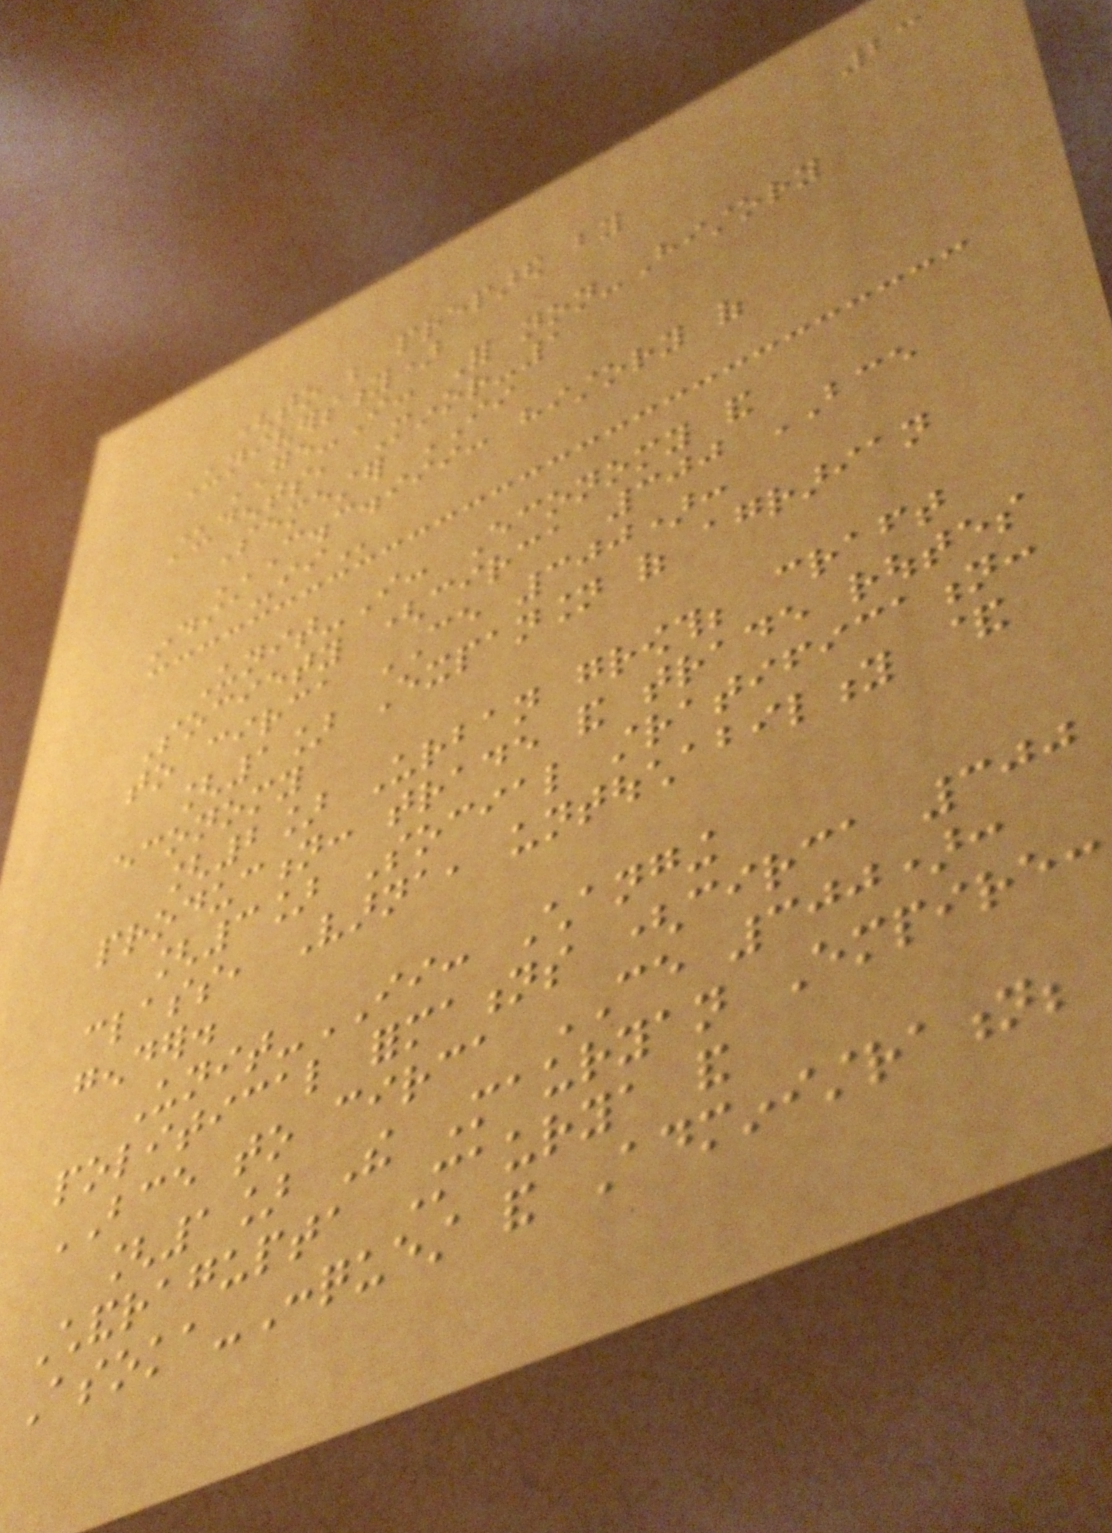23
(to be prepared by
University)
GE-I: For non-History
students, Minor-1
Semester II
C.C.III: HISTORY OF
INDIA-II
Unit-I: Economy and
Society (circa 300 BCE
to circa CE 300):
[1] Expansion of agrarian
economy
[2] Urban growth; craft
production: trade and trade routes
[3] Social stratification:
class, Varna, untouchability &
gender.
Unit-II: Changing
political formations (circa 300
BCE to circa CE 300):
[1] The Mauryan Empire:
Chandragupta Maurya and
Asoka-Conquest and Administration;
